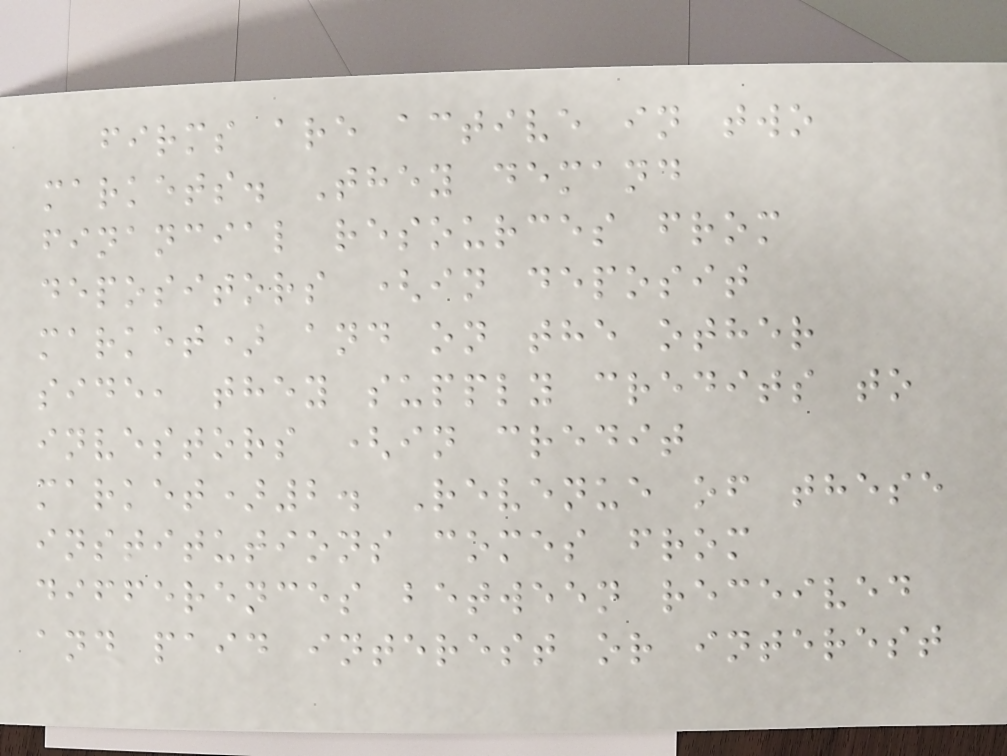firms are active in two
markets. They demand
financial resources from
depositors (in deposit
market) and on the other
side, they supply credits to
investors (in credit
market)2. Revenue of these
institutions comes from
differences between received
and paid interest or interest
